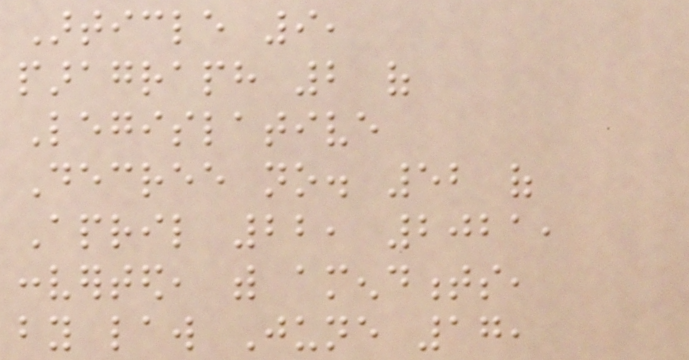Article 9,
paragraph 2 of
Legislative
Decree no. 52 of
April 22, 2021,
converted, with amendments,
by law June 17,
